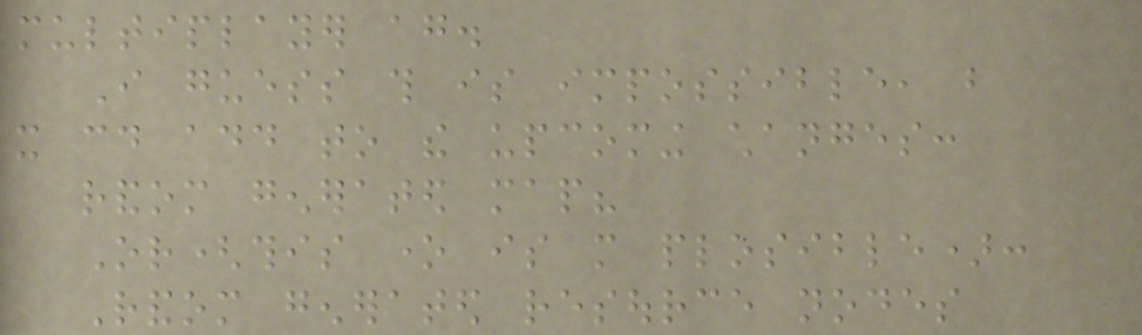multiplayer again.
I guess this is impossible, but
it could add to the upcoming changes:
random generated map?
Or(this one is more plosible):
Random generated resource nodes
